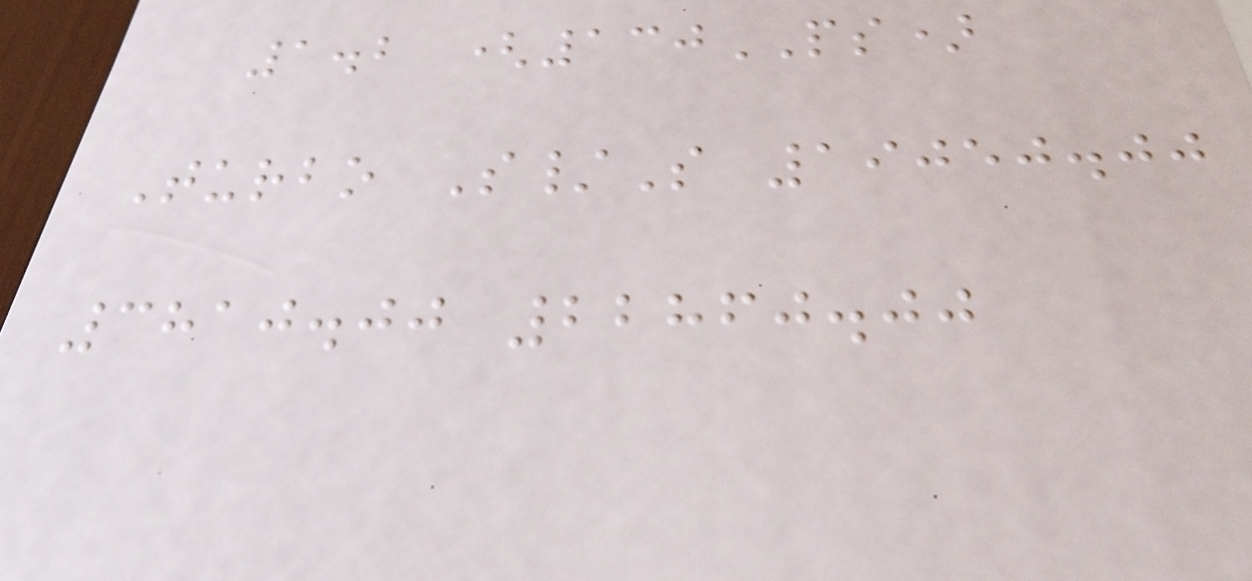1.2 (130PS)
Turbo S/S 19050.00
3810.00 22860.00
